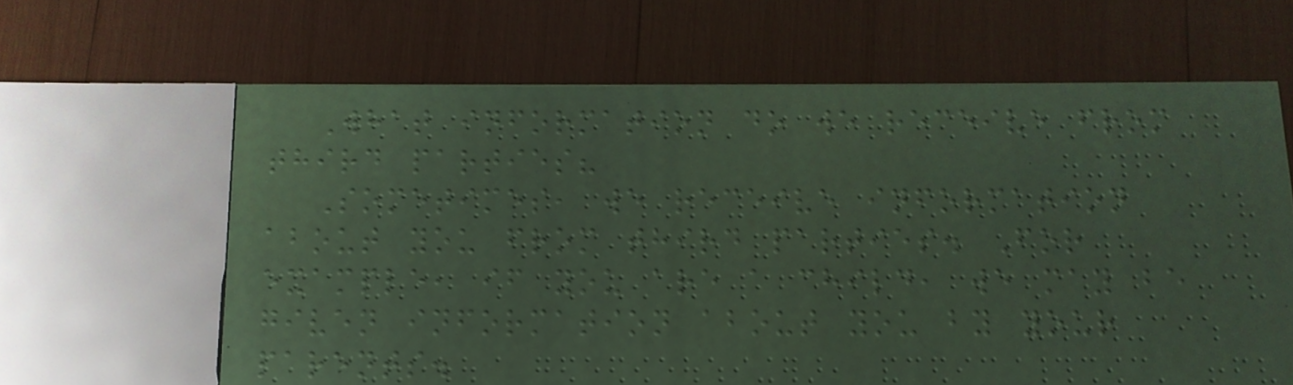What information do we receive from
third parties?
Sometimes, we receive information
about you from third parties. For
example, if you are a child, we may be
given information about you by your
parents.
